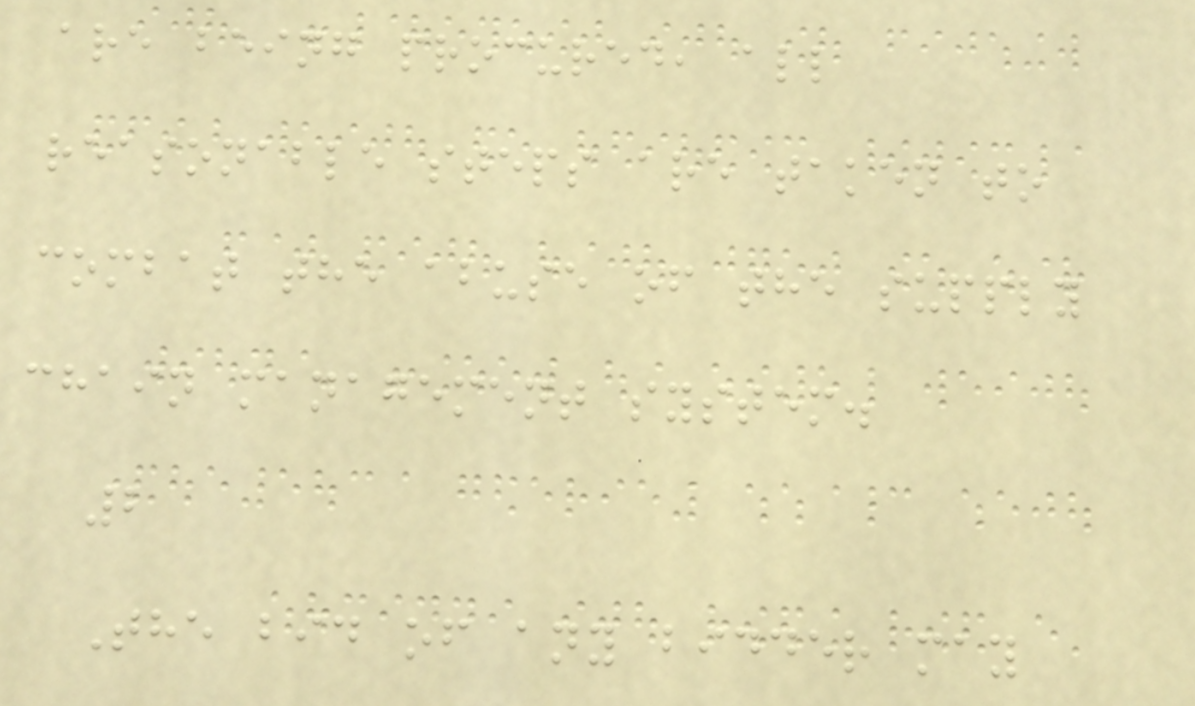are being procured, all
reasonable steps are taken to
combat the abuse of the supply
chain management system.
2
The bid of any bidder may
